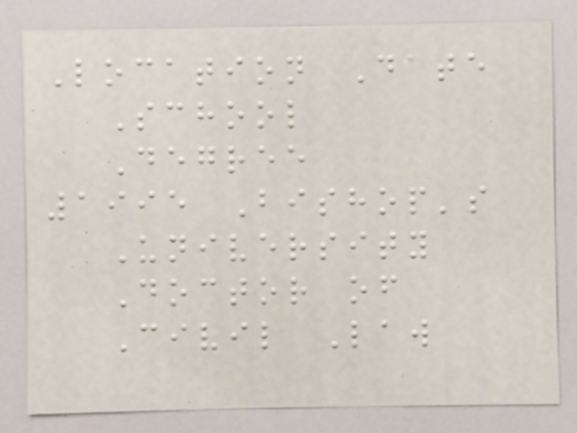Location Date
School
Degree
1995 Bishop's
University
Doctor of
Civil Law
